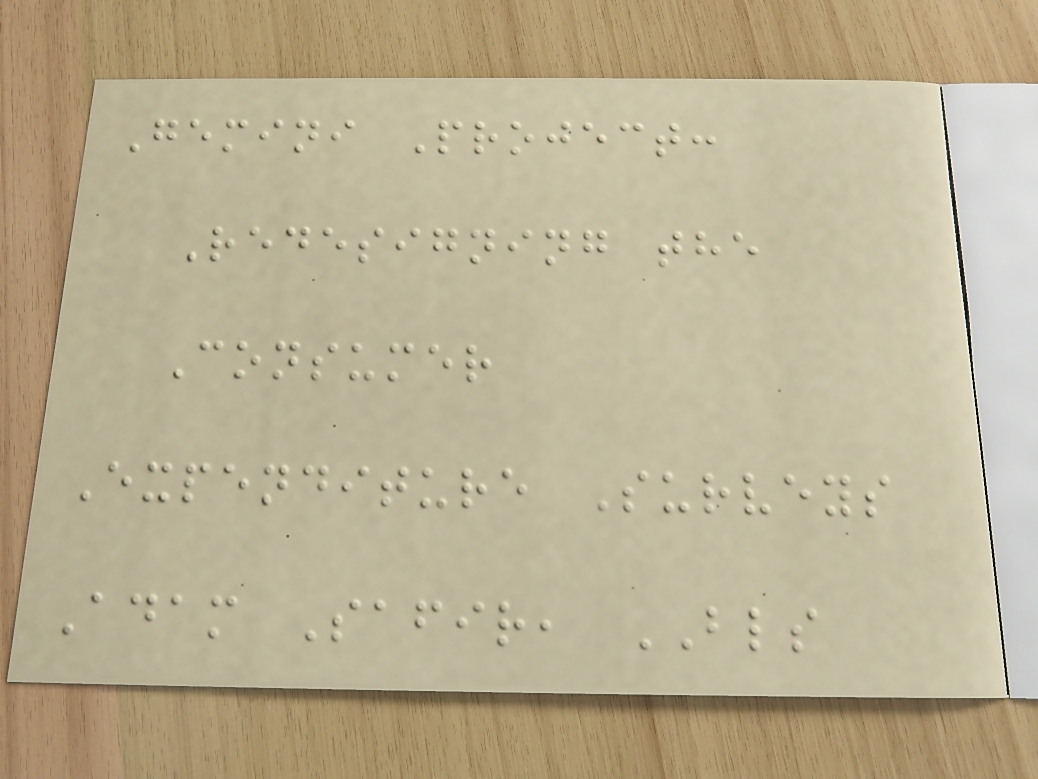Gemini Project:
Redesigning the
Consumer
Expenditure Surveys
Adam Safir, BLS
